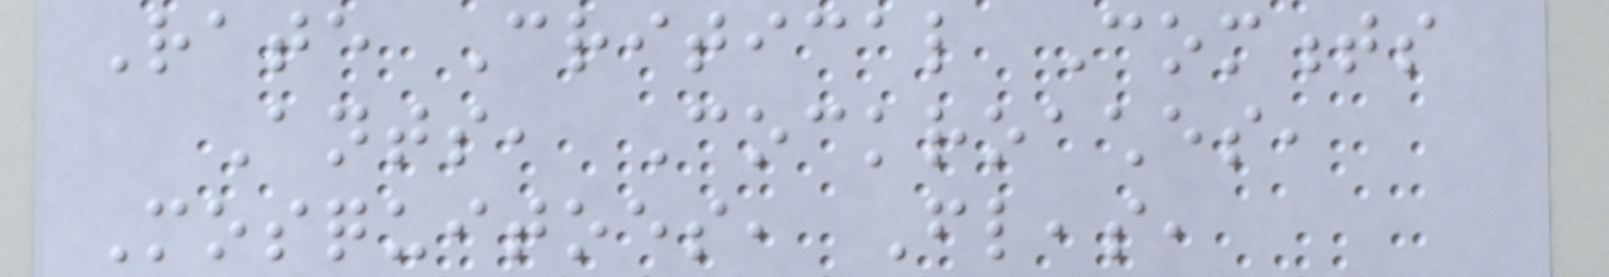Rate Critical Comments
Ants, Cockroaches,
Mosquitoes, Fleas,
